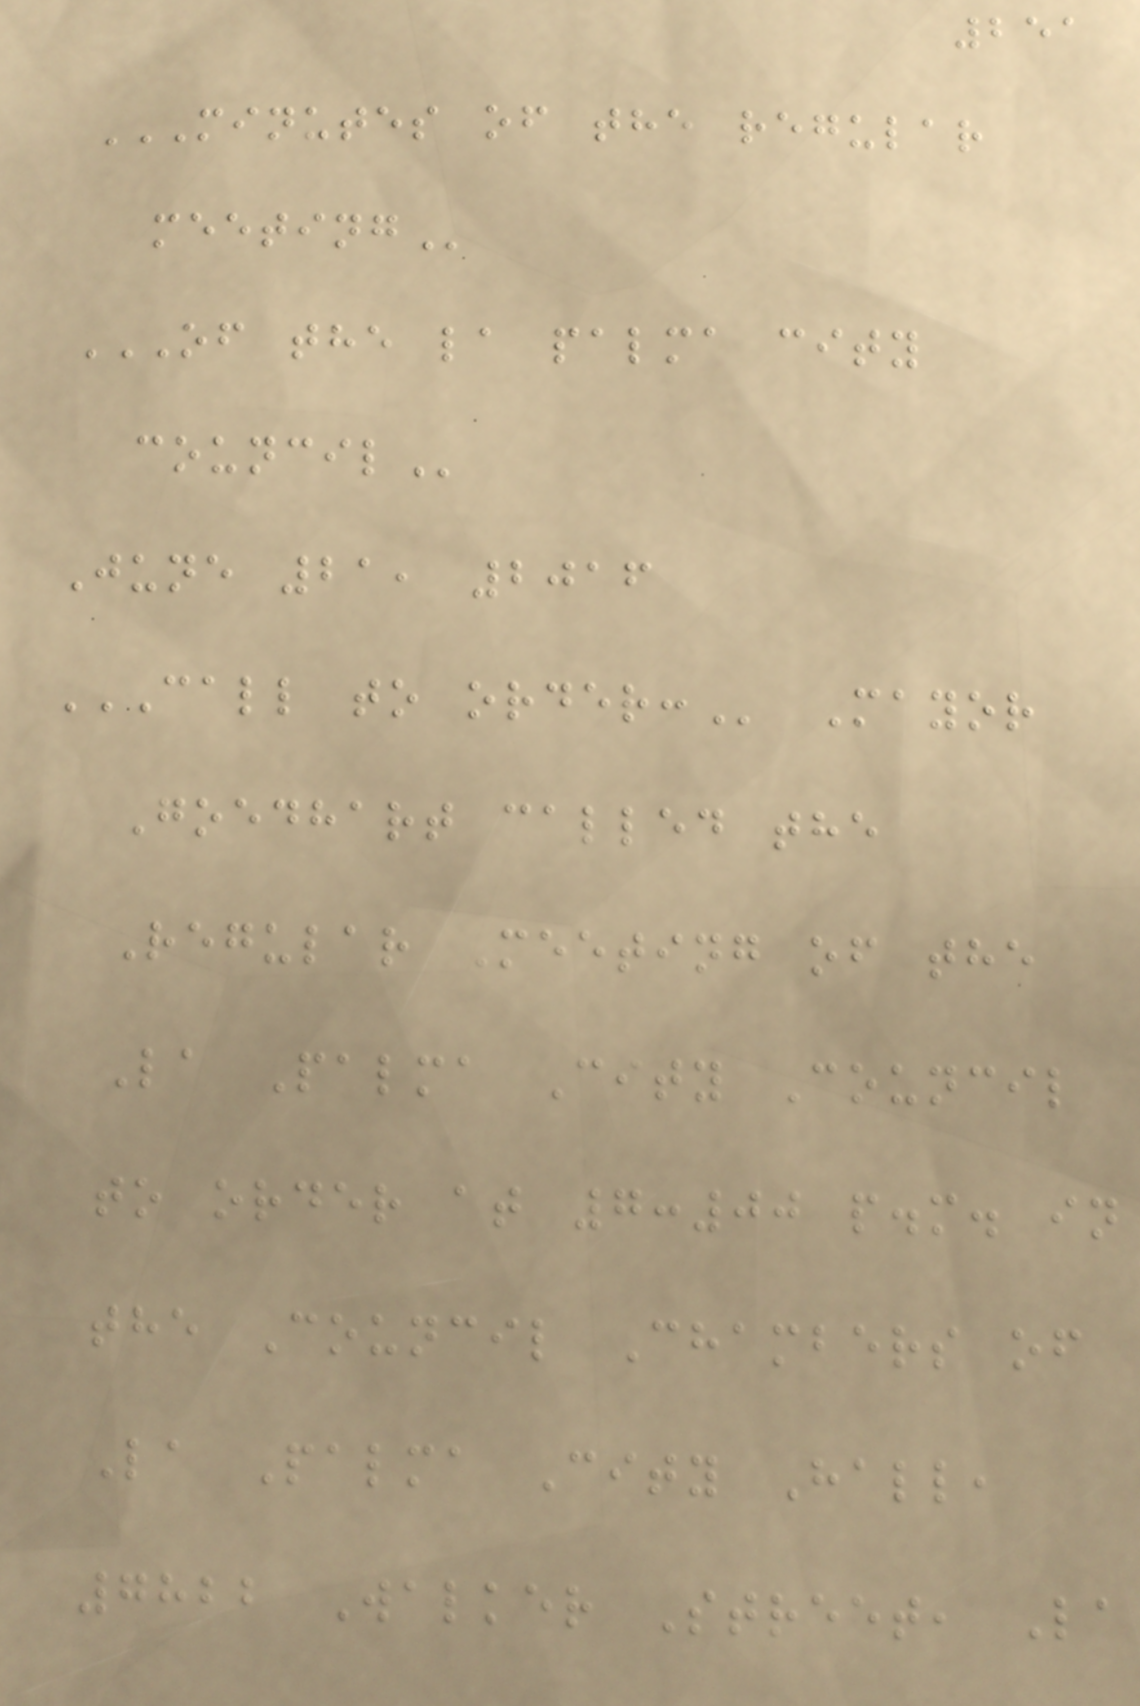251
MINUTES OF THE REGULAR
MEETING
OF THE LA PALMA CITY
COUNCIL
June 21, 2016
CALL TO ORDER: Mayor
Goedhart called the
Regular Meeting of the
La Palma City Council
to order at 7:00 p.m. in
the Council Chambers of
La Palma City Hall,
7822 Walker Street, La
